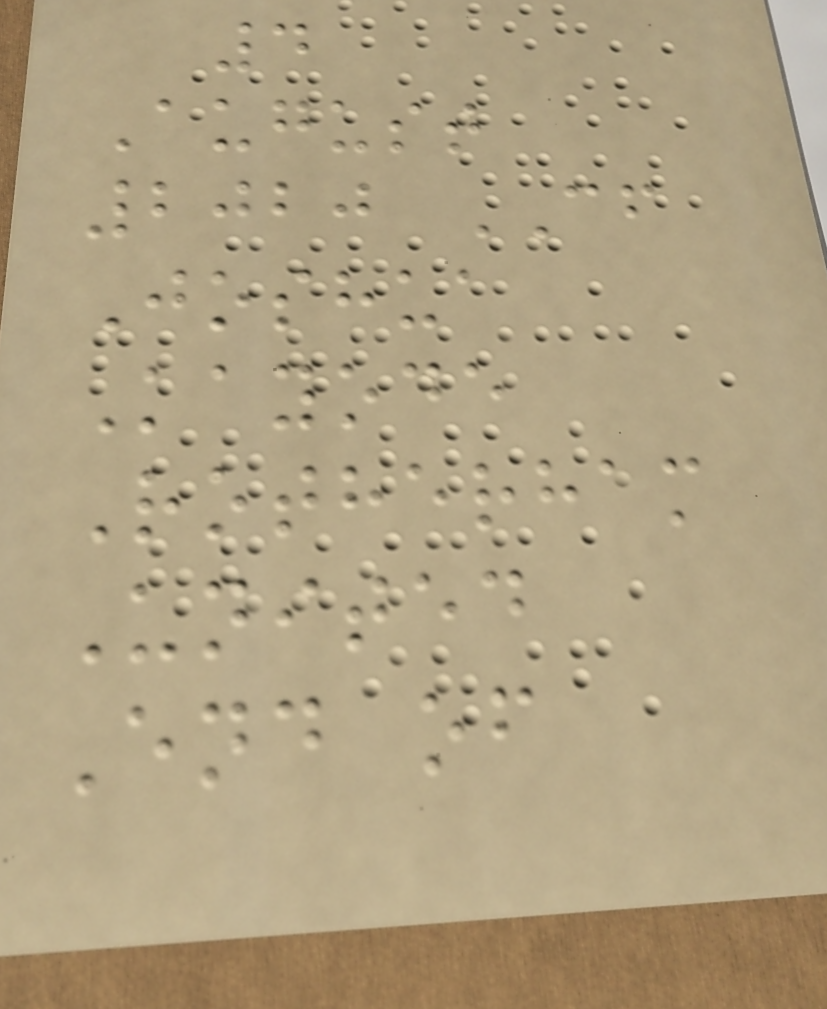4
August
2020 CF
Joshua
Kayode
Rotherham
United
End of
